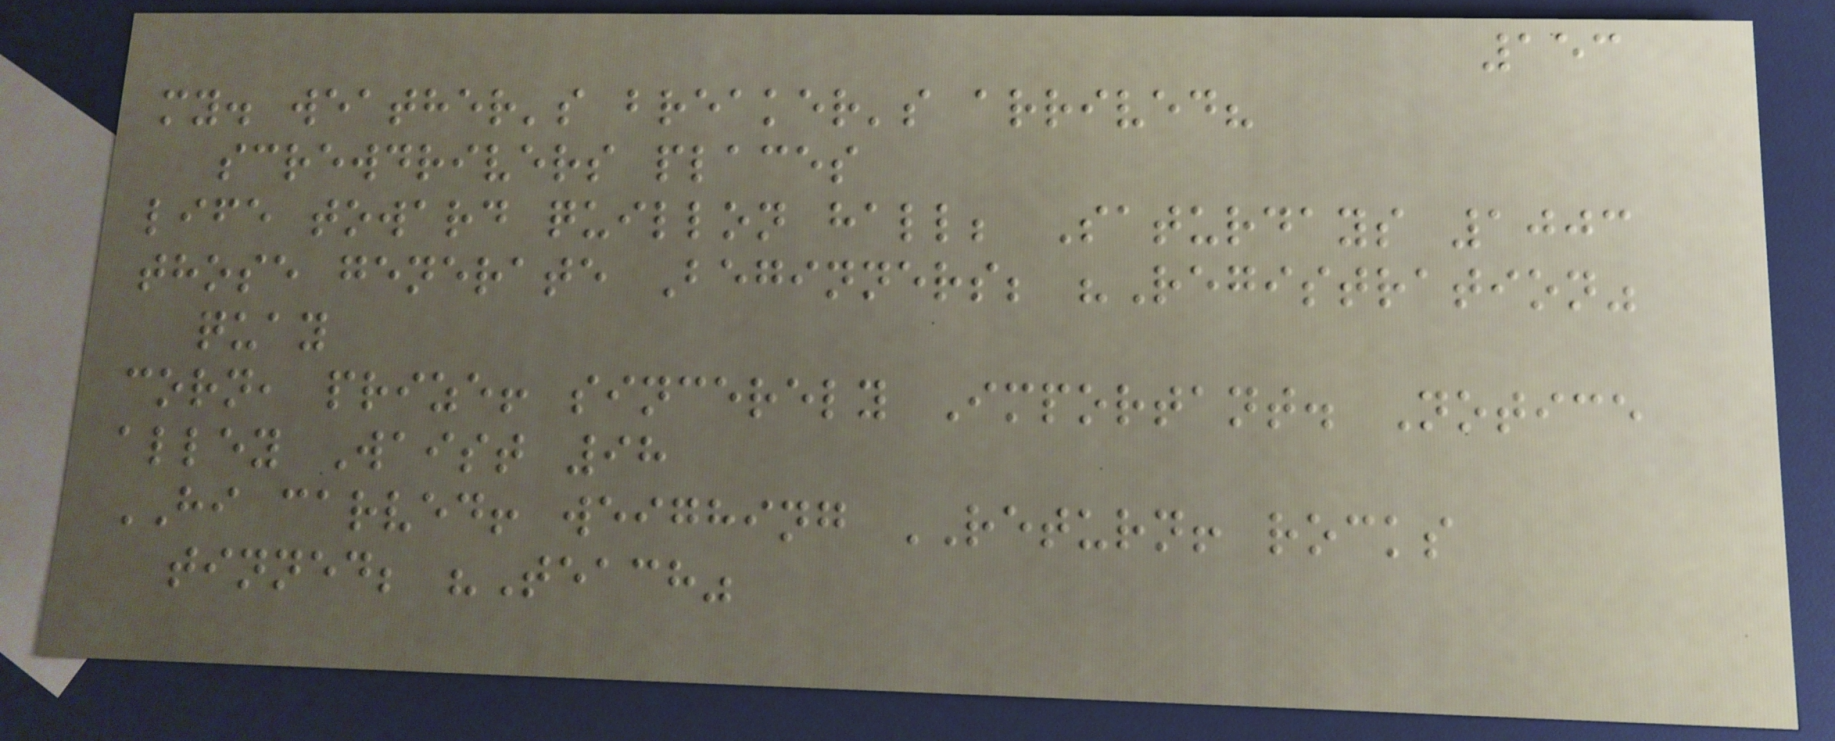153
my. weather's breaker's arrived?
screwdrivers places
life toward quillon hall; Saturdays 1003
those generate Beginners; "Registration"
quay
corn, prize! sincerely Important. Notice
alley Waist 98
HI carved! weighing RETURN! rocks
tinned; "Teach"
